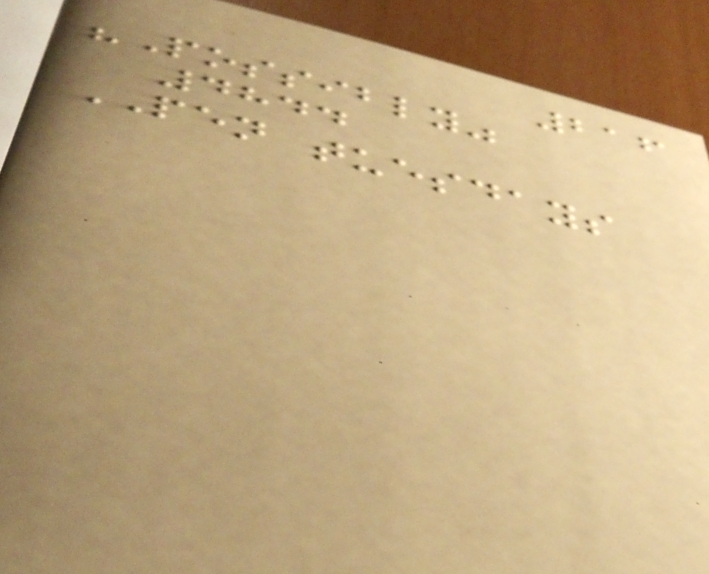216
"Possibly"
4844
PEN tuesdays
